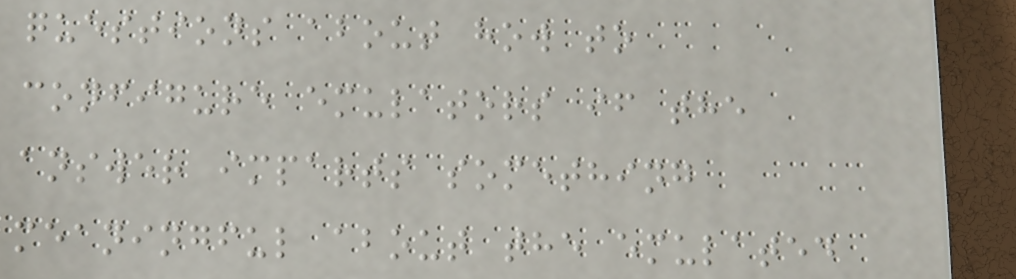questions about how to
configure emulators if the
answer imparts something
meaningful about the emulated
